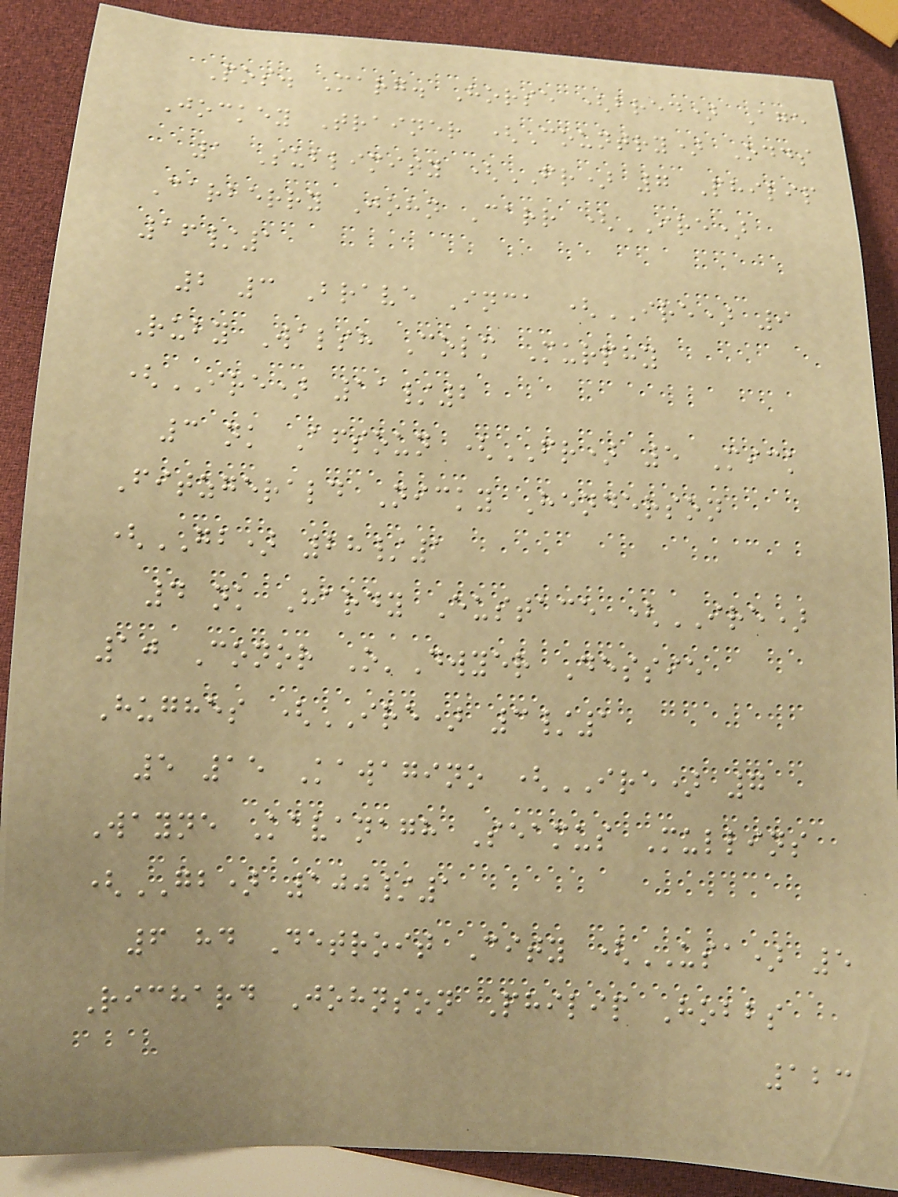Pos. Marg. Horse (bred) Age
Jockey Trainer (Country) Odds
1 Sublimity (FR) 7 Philip
Carberry John Carr (IRE)
16/1
2 3 Brave Inca (IRE) 9
Ruby Walsh Colm Murphy
(IRE) 11/2
3 nk Afsoun (FR) 5 Mick
Fitzgerald Nicky Henderson
(GB) 28/1
4 nk Hardy Eustace (IRE)
10 Conor O'Dwyer Dessie
Hughes (IRE) 3/1
5 15 Kawagino (IRE) 7
Wayne Kavanagh Seamus Mullins
(GB) 100/1
6 hd Detroit City (USA) 5
Richard Johnson Philip Hobbs
123
